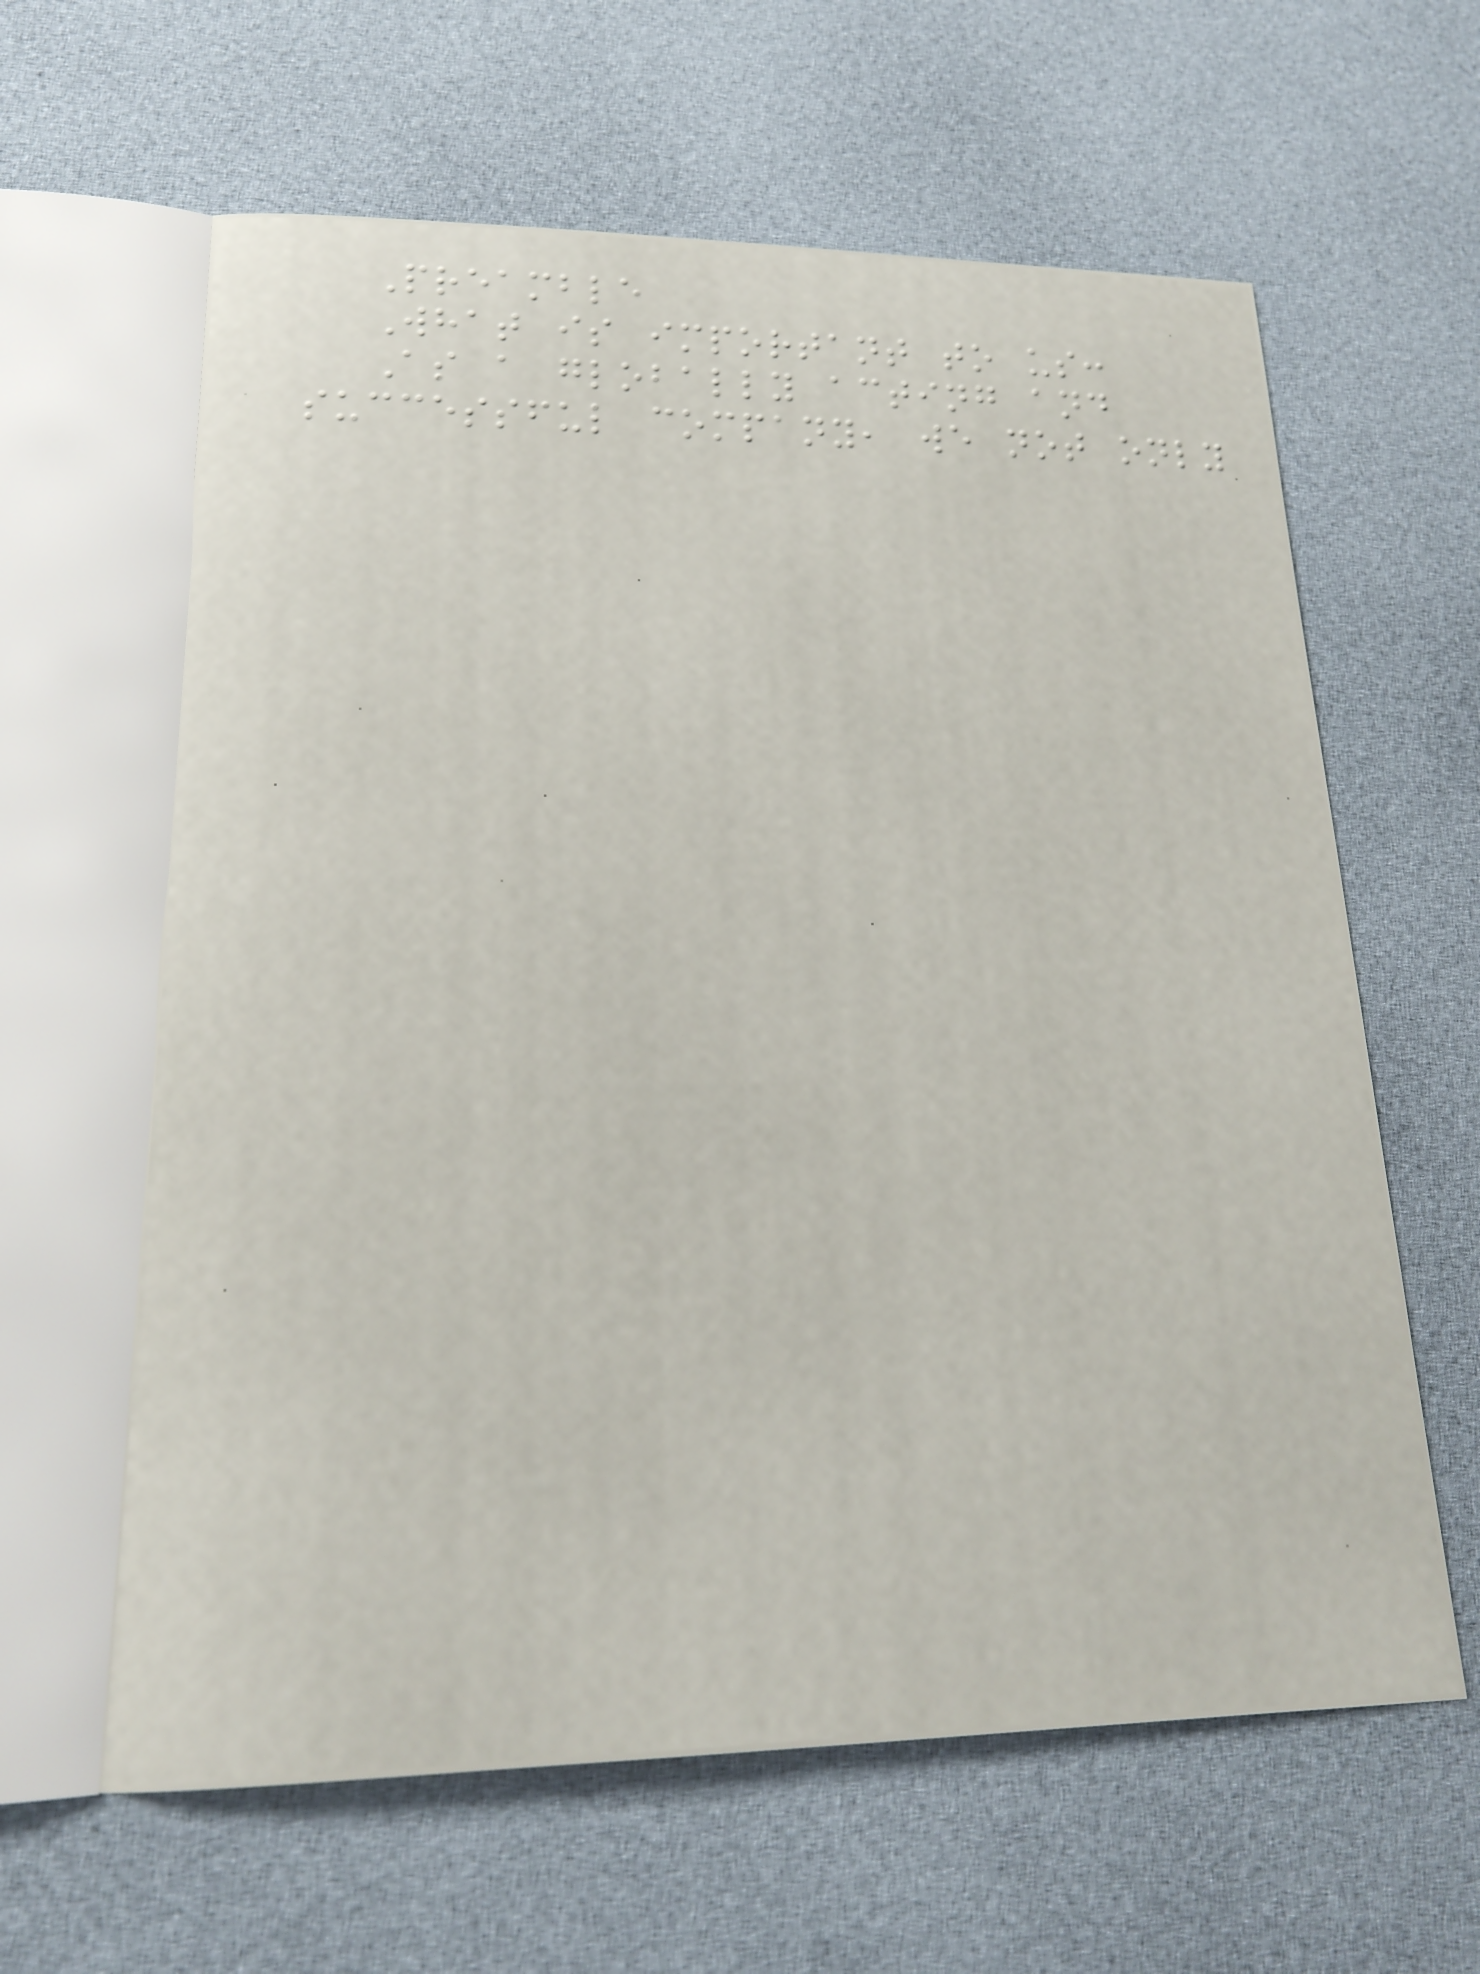Preamble
What is important to us:
As a globally acting and
successful company, we not only
